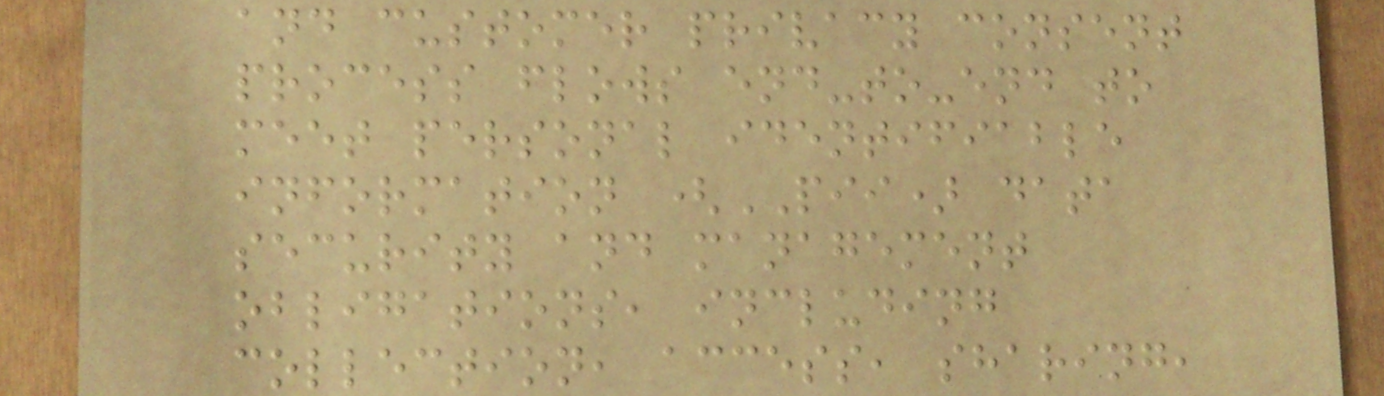and customer privacy consent
process flows end-to-end to
meet personal identifiable
information (PII) data
security and management
obligations, including
collection, access, sharing,
